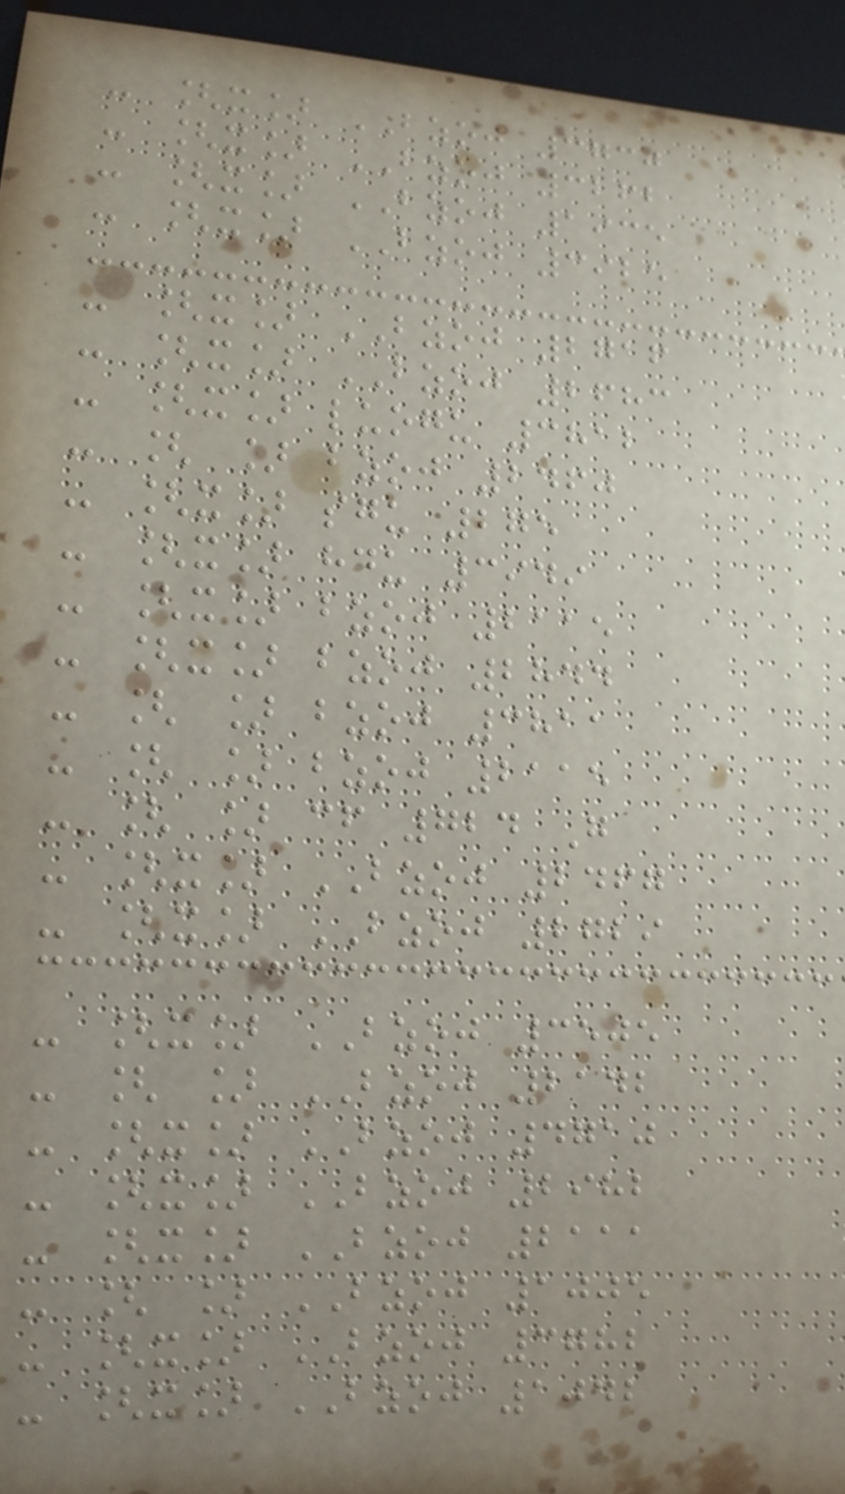- [x] BZOJ 3730
- [x] BZOJ 3262
- [x] BZOJ 1935
- [x] BZOJ 3925
- [x] BZOJ 2716
- [x] BZOJ 2683
- [x] luogu 3812
- [ ] bzoj 2460
- [x] sgu 275
- [x] hdu 3949
- [x] bzoj 2115
- [x] bzoj 2844
- [ ] bzoj 3811
- [ ] bzoj 2115
- [ ] cf 724 G
- [x] BZOJ 2467
- [x] BZOJ 2729
- [x] BZOJ 3505
- [ ] BZOJ 2142
- [x] BZOJ 4710
- [x] BZOJ 2982
- [x] BZOJ 2111
- [ ] BZOJ 1005
- [x] BZOJ 3782
- [x] BZOJ 1042
